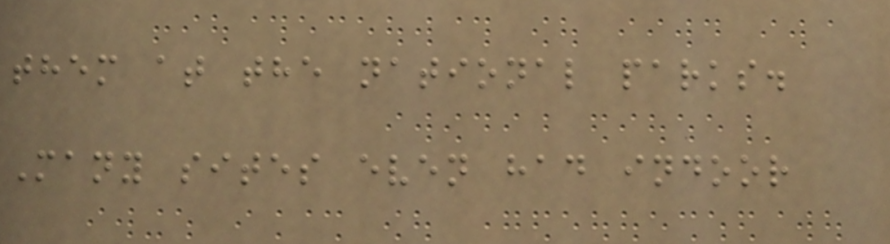them at the national parks.
Many sites even had indoor
